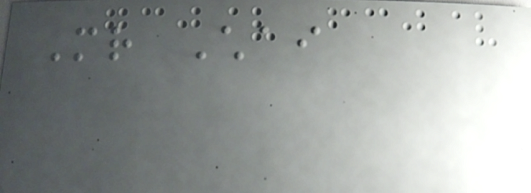Mr Chai
